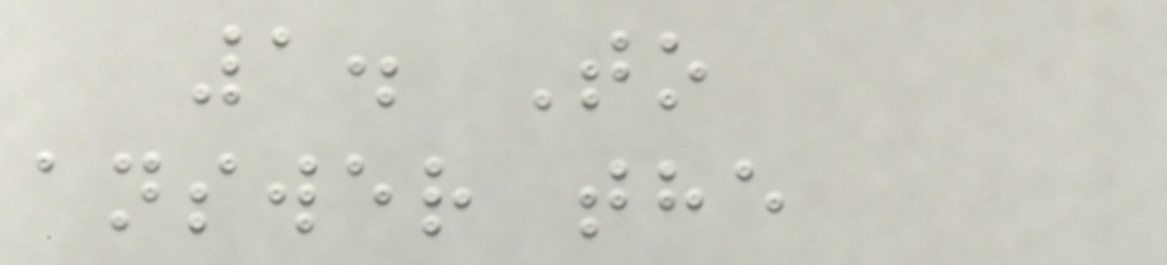1. To
answer the
